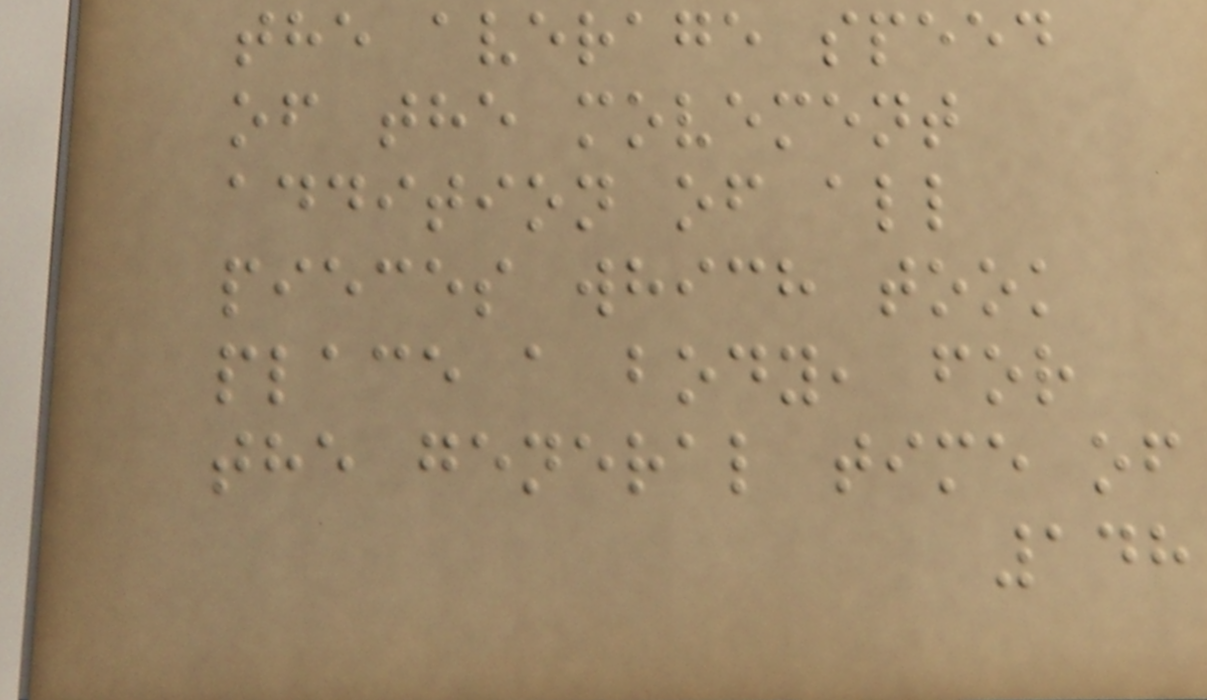the average speed
of the movement
addition of all
pieces which took
place a body, for
the general time of
148
